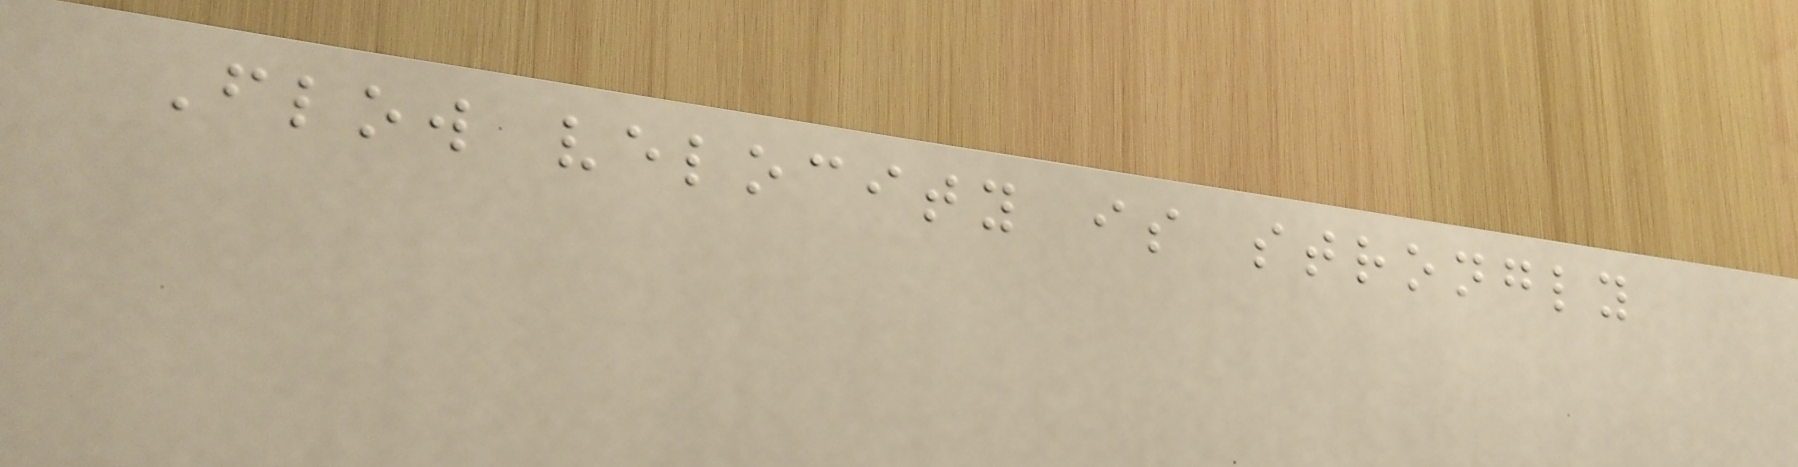Flow velocity is strongly
